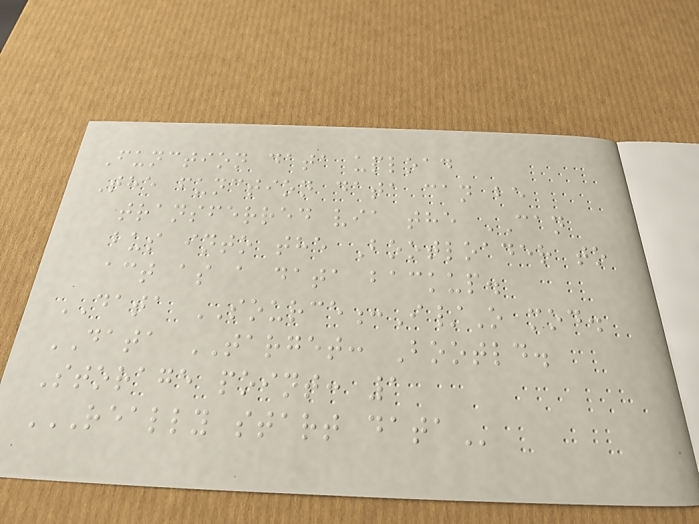Function data upload
The function data can be
transferred via the CAN
bus into the Bootloader to
act as a data backup.
DATA SOURCE:I/O mod.
DATA TARGET: Bootld.
Storage point: 1
REALLY START DATA
